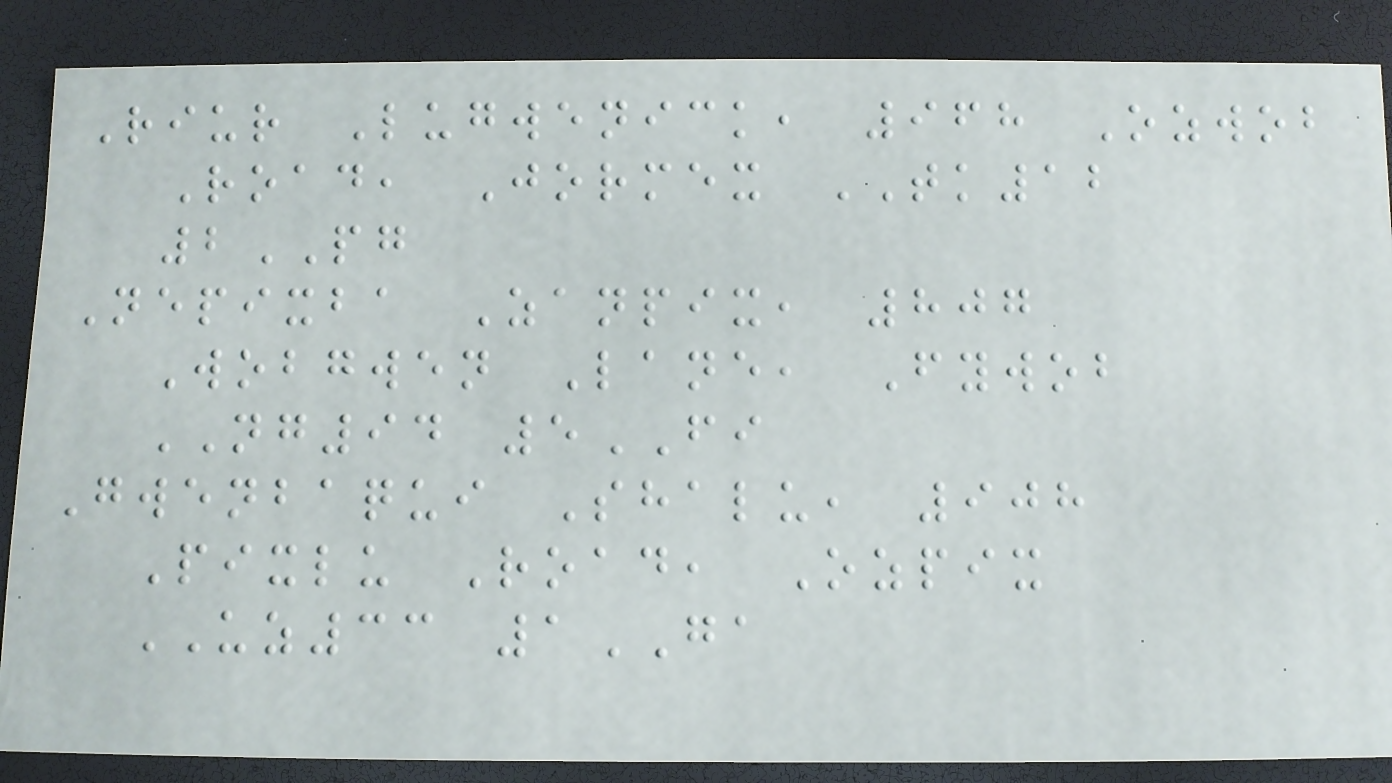Riur Lugwenick, 968 Ozwob
Road, Jormex TK12
2PG
Nepixba Zanpix, 807
Wobgwen Lane, Fywob
NG94 5FI
Gwenbaqui Shalu, 908
Pixlu Road, Ozpix
UZ33 1GA
